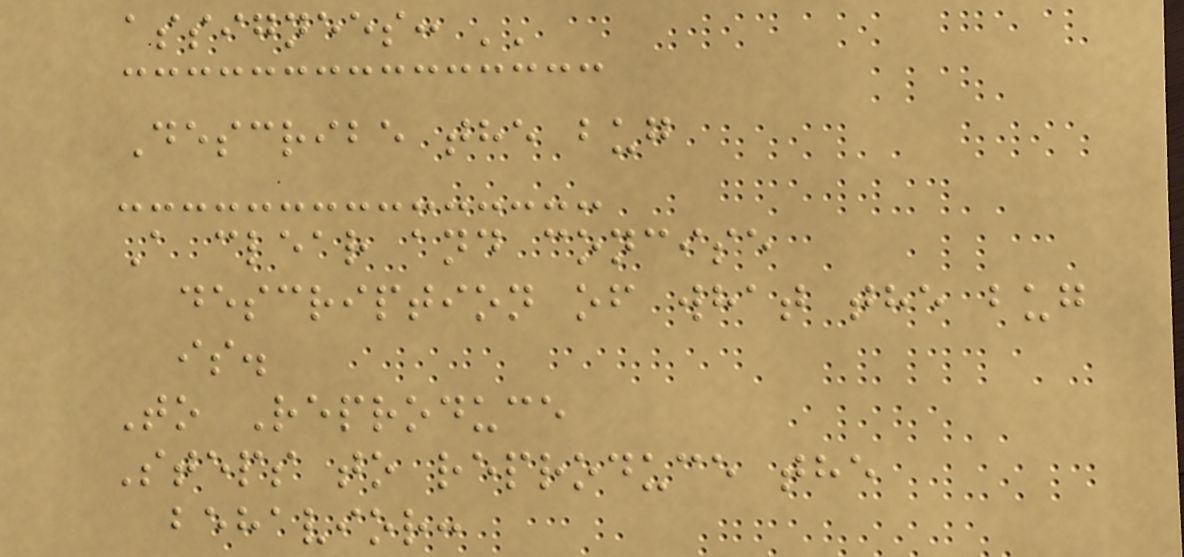assignees: ''
Describe the bug
A clear and concise
description of what the bug
is.
To Reproduce
Steps to reproduce the
behavior:
